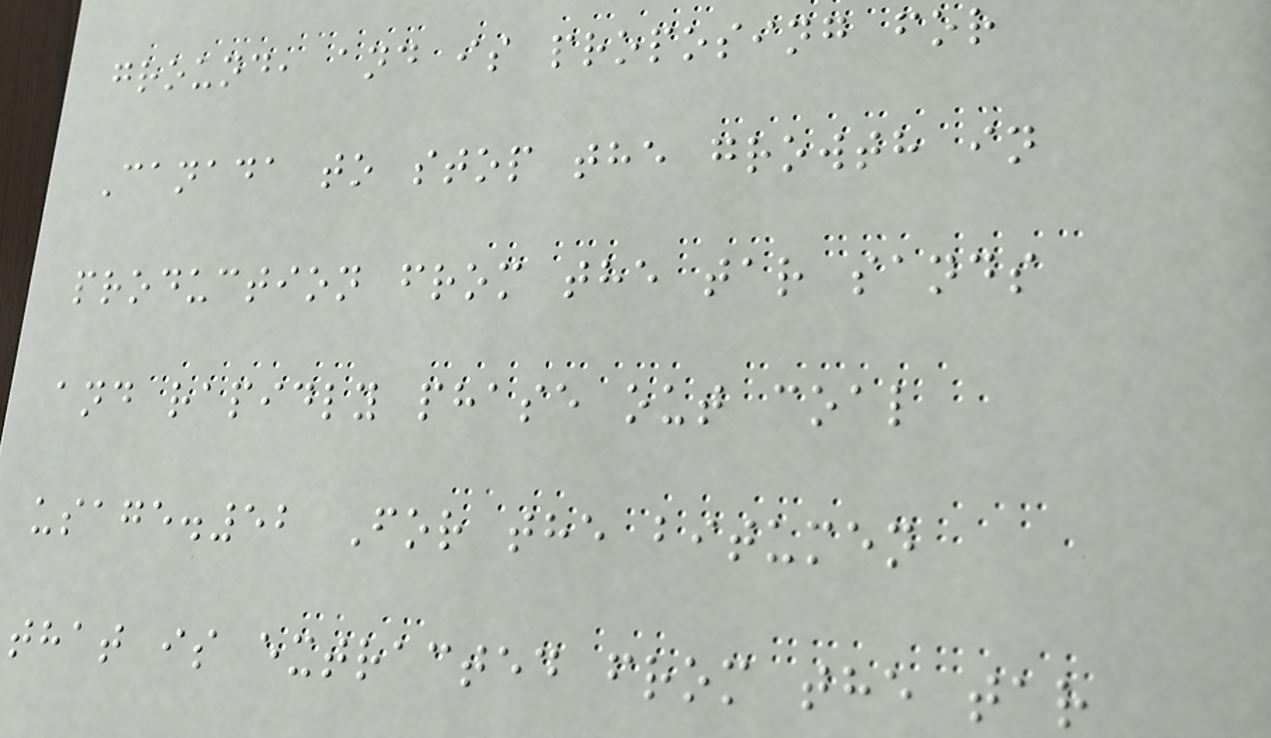ground, and is proposing for
Canada to stop the growth in
production from the tar sands
and rapidly phase out coal
usage.52 For the bitumen
that is extracted from the tar
